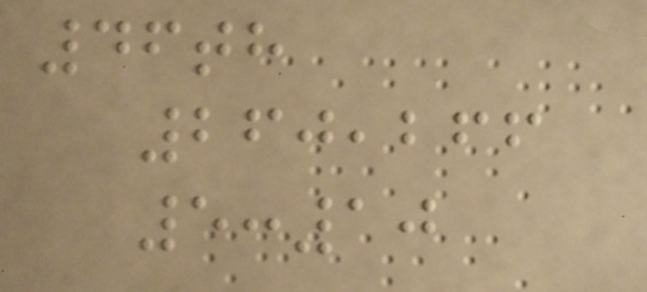46th
260,266
5:10
